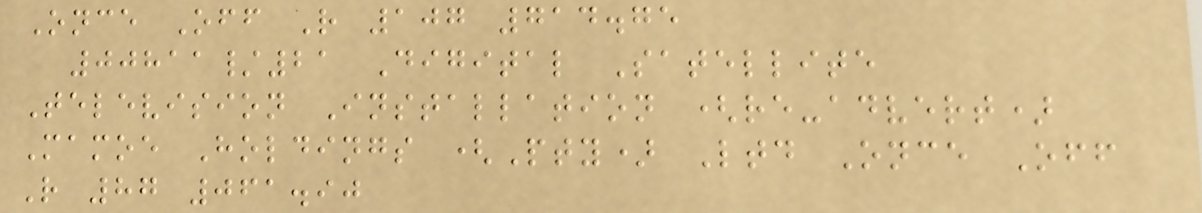Once Off R 107 714.75
00811/21 Digital Satellite
Television Installation (re-advert)
Mamoe Holdings (Pty) Ltd Once Off
R 87 061.90
